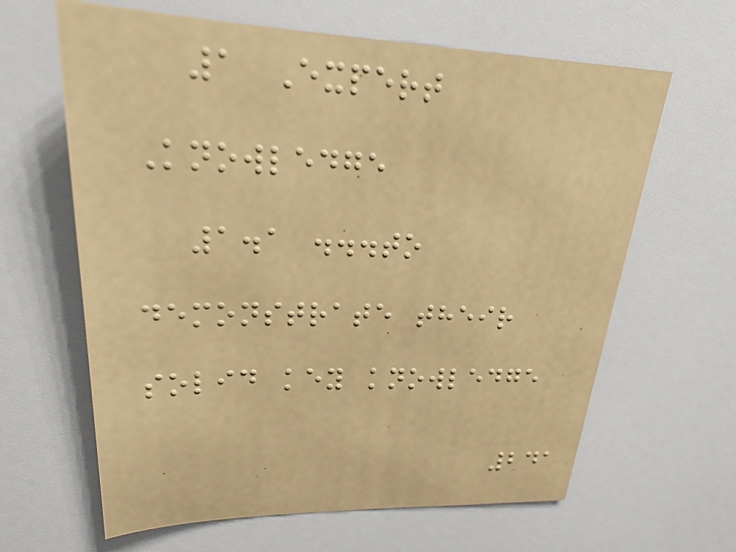1 Expert
Knowledge
1.1 ...to
demonstrate their
solid key knowledge
241
